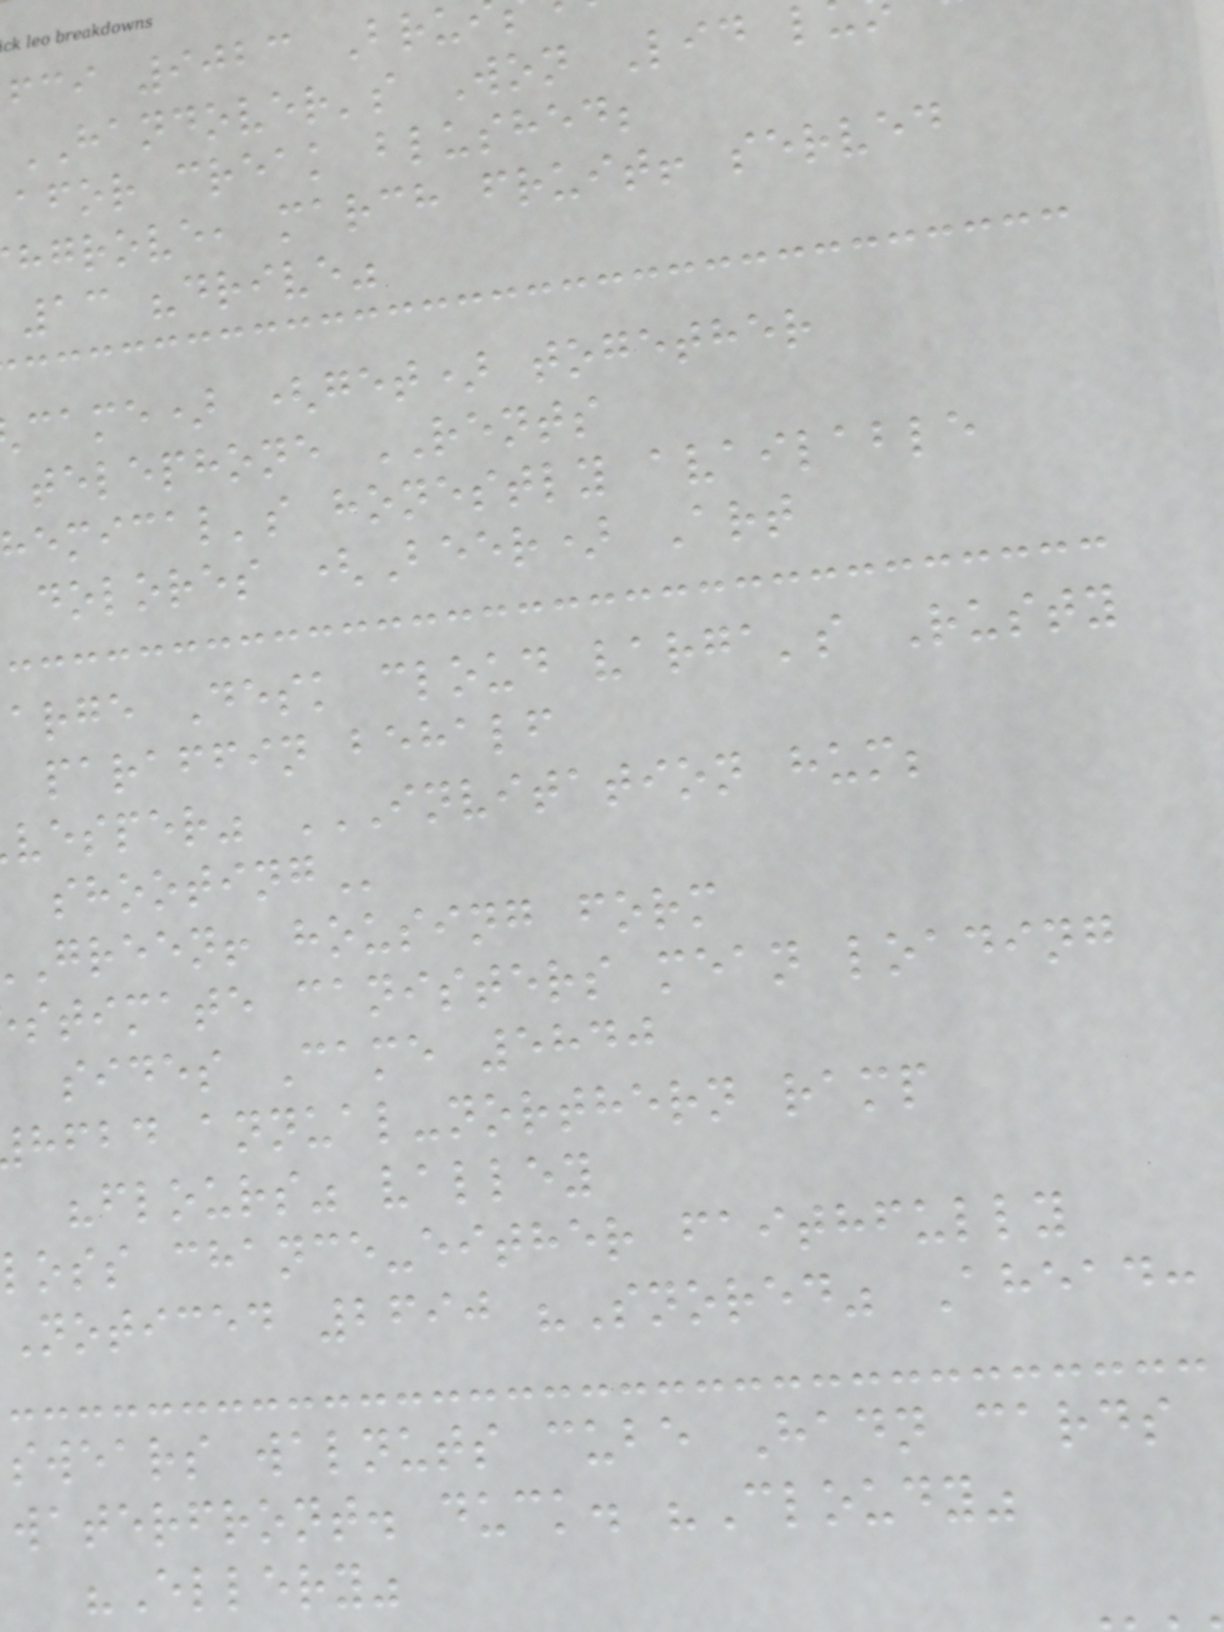fci 9023 Bru
HANDOVER's Won Lid l
afor creak blushed;
hgrove, march fruit! served
13 "drive"
came) (get) together
telephone RENTS
hemical's honestly available
dolores (Beer) Art
arge Desk cloud varga's Rusty
paraffin behalf
green! housing form
stimate canisters mean loading
sides Came 5840
hfbd annual-northern ramp
"flours" valley
loss chance-either faithfully
Noticed 2690 "Snored" Ahead:
swears walnuts cube Hadn cards
waterfront. duck. "Cloudy"
"Ellery"
